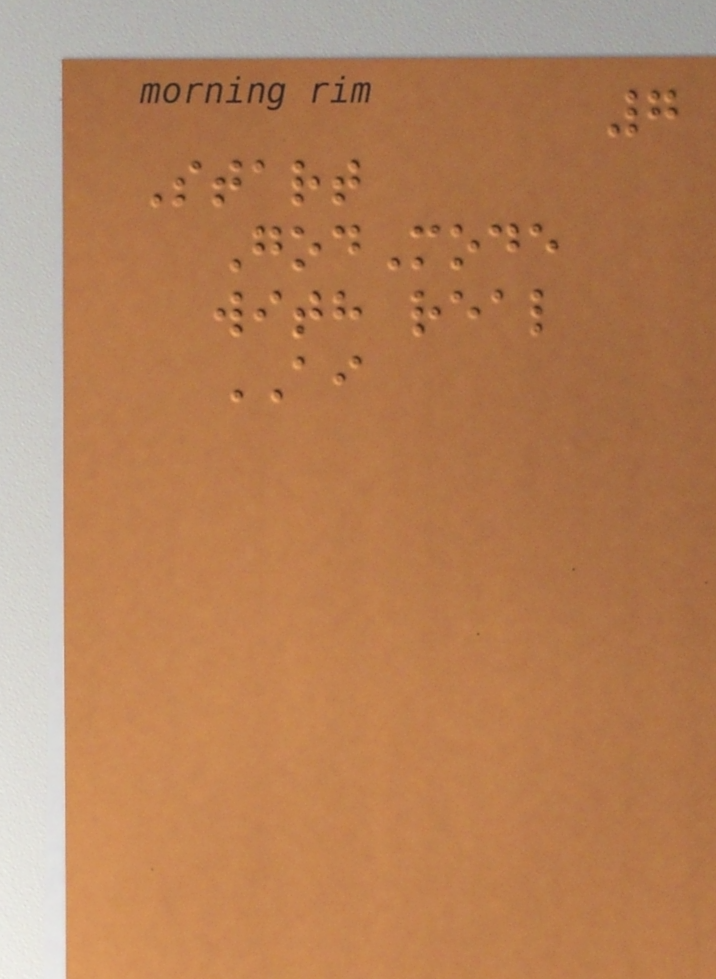7
Start
GodMode
with real
AI
